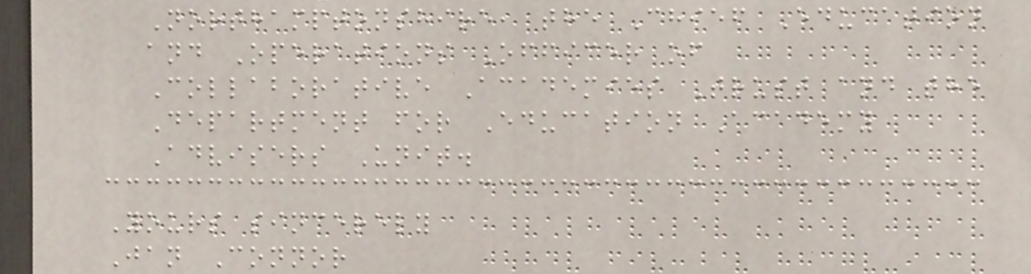Northamptonshire, the Chief Education
and Operations Officer of
Collaborative Academies Trust and the
Department for Education Academy
Advisers Unit.
Yours sincerely
Jan Connor
